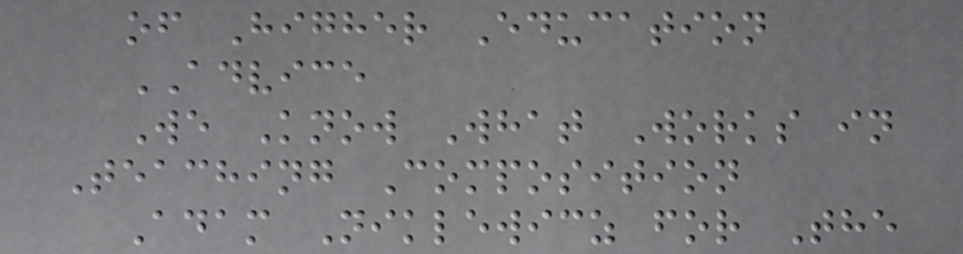of Higher Education
ADVICE
We Know What Works in
Teaching Composition
Adam Niklewicz for The
